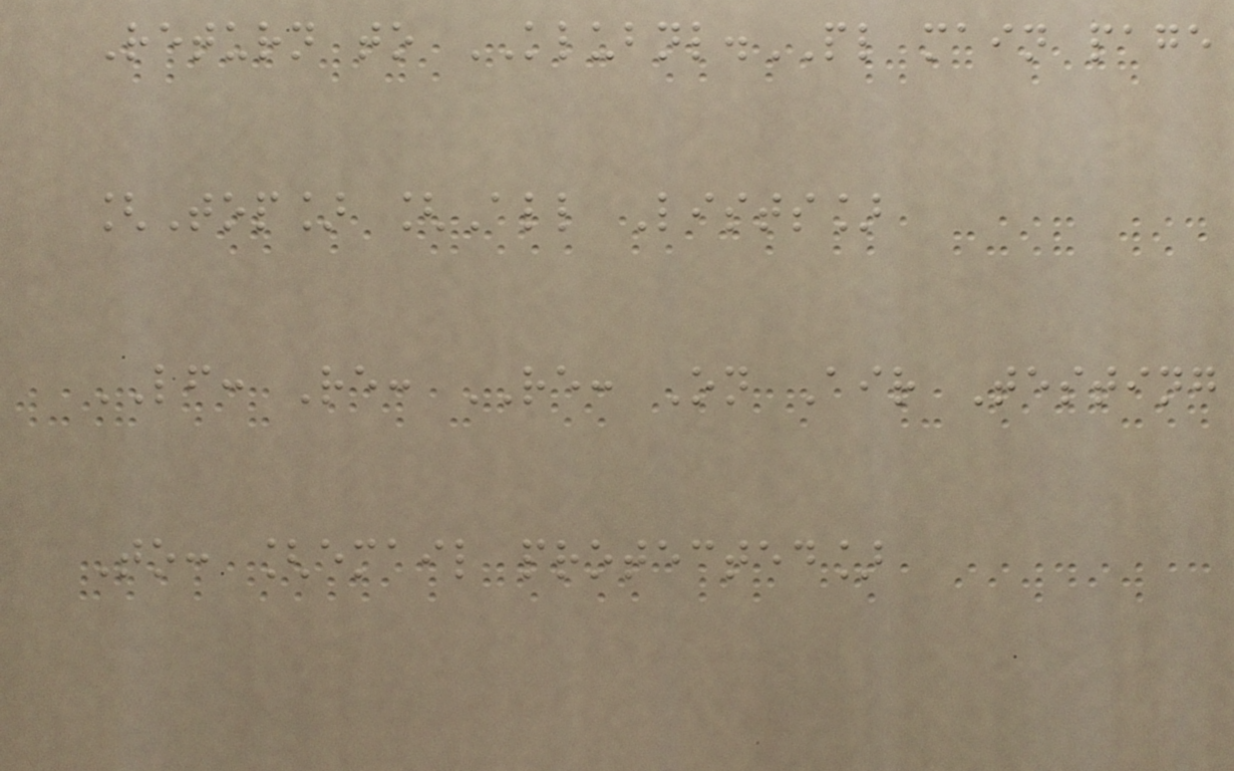Return to KLUBNL.PL main page
[Top] [All Lists]
LF: Re: RE: On Air Testing
To: [email protected]
